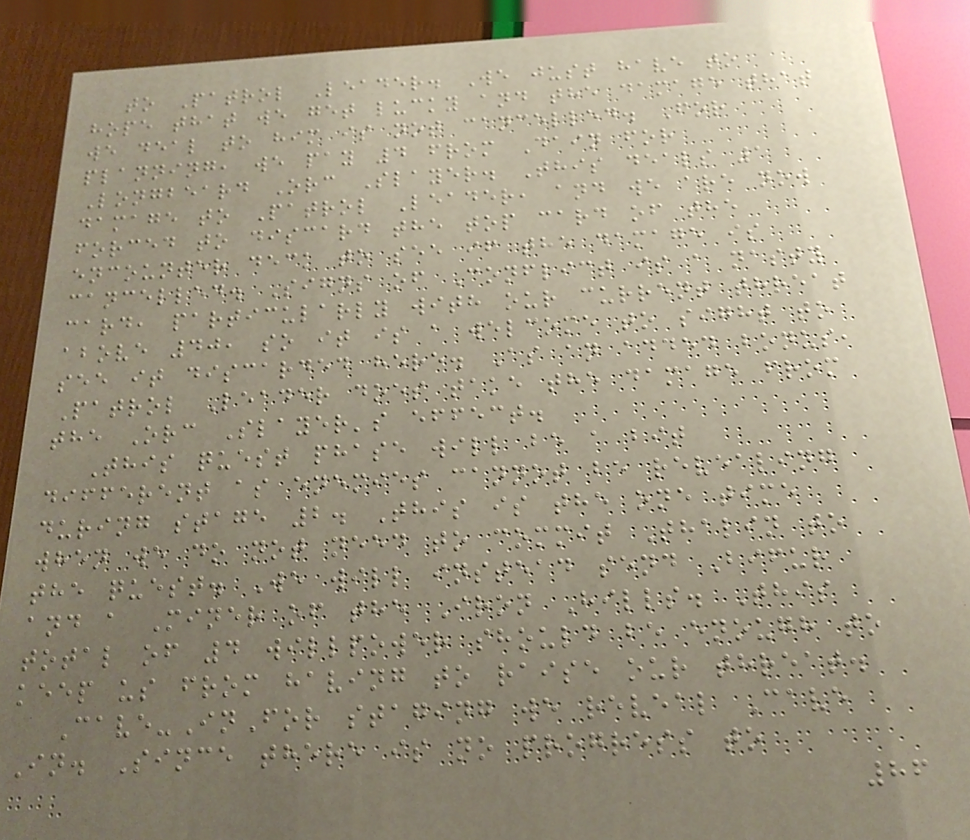to Patrol Leader. We just have to
hope that we get lucky and the damage that
we deal to him is not cancelled. For
planning, we pay 4 from Dain for
Longbeard Orc Slayer. This deals 1
damage to Patrol Leader, and we are now
forced to discard the top card of the
encounter deck to see if the damage is
cancelled. Signs of Conflict is a nasty
card, particularly with our current threat
above 40, so it is a welcome to sight to
see it discarded here. As an added bonus,
Patrol Leader does take the damage from
the Orc Slayer's effect.
This quest phase will be a bit
different as enemies cannot be revealing
during stage 2. This is the one time
when we do not need to commit Thalin to
the quest. We will instead send Bifur
and a Miner of the Iron Hills. This
total of 4 willpower should be enough to
keep us from having to raise our threat.
Cave-InFor staging we reveal Cave
In. Since there is no progress to
86
